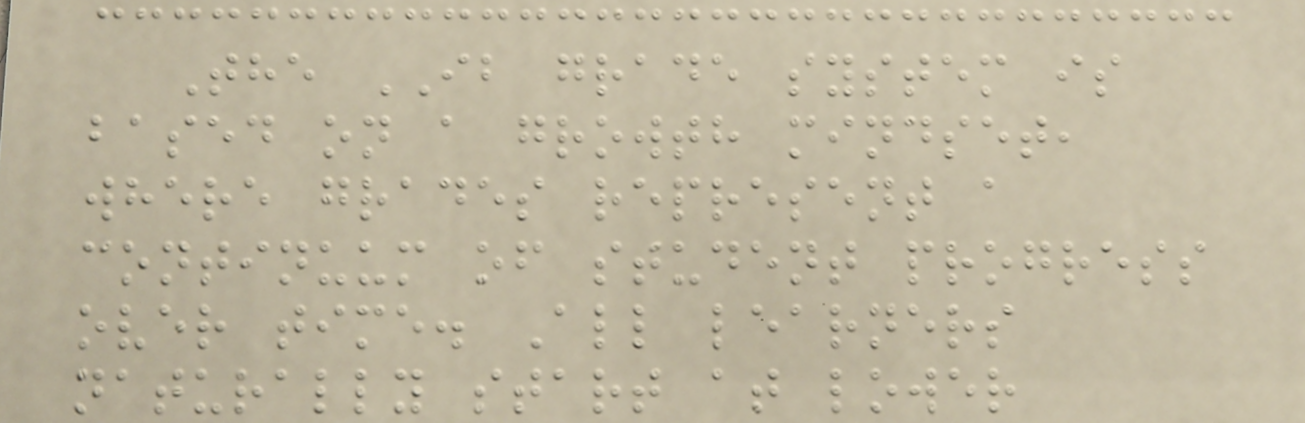The IB grade system is
based on a growth mindset,
where grades represent a
continuum of student progress
over time. All learners
naturally start at lower
